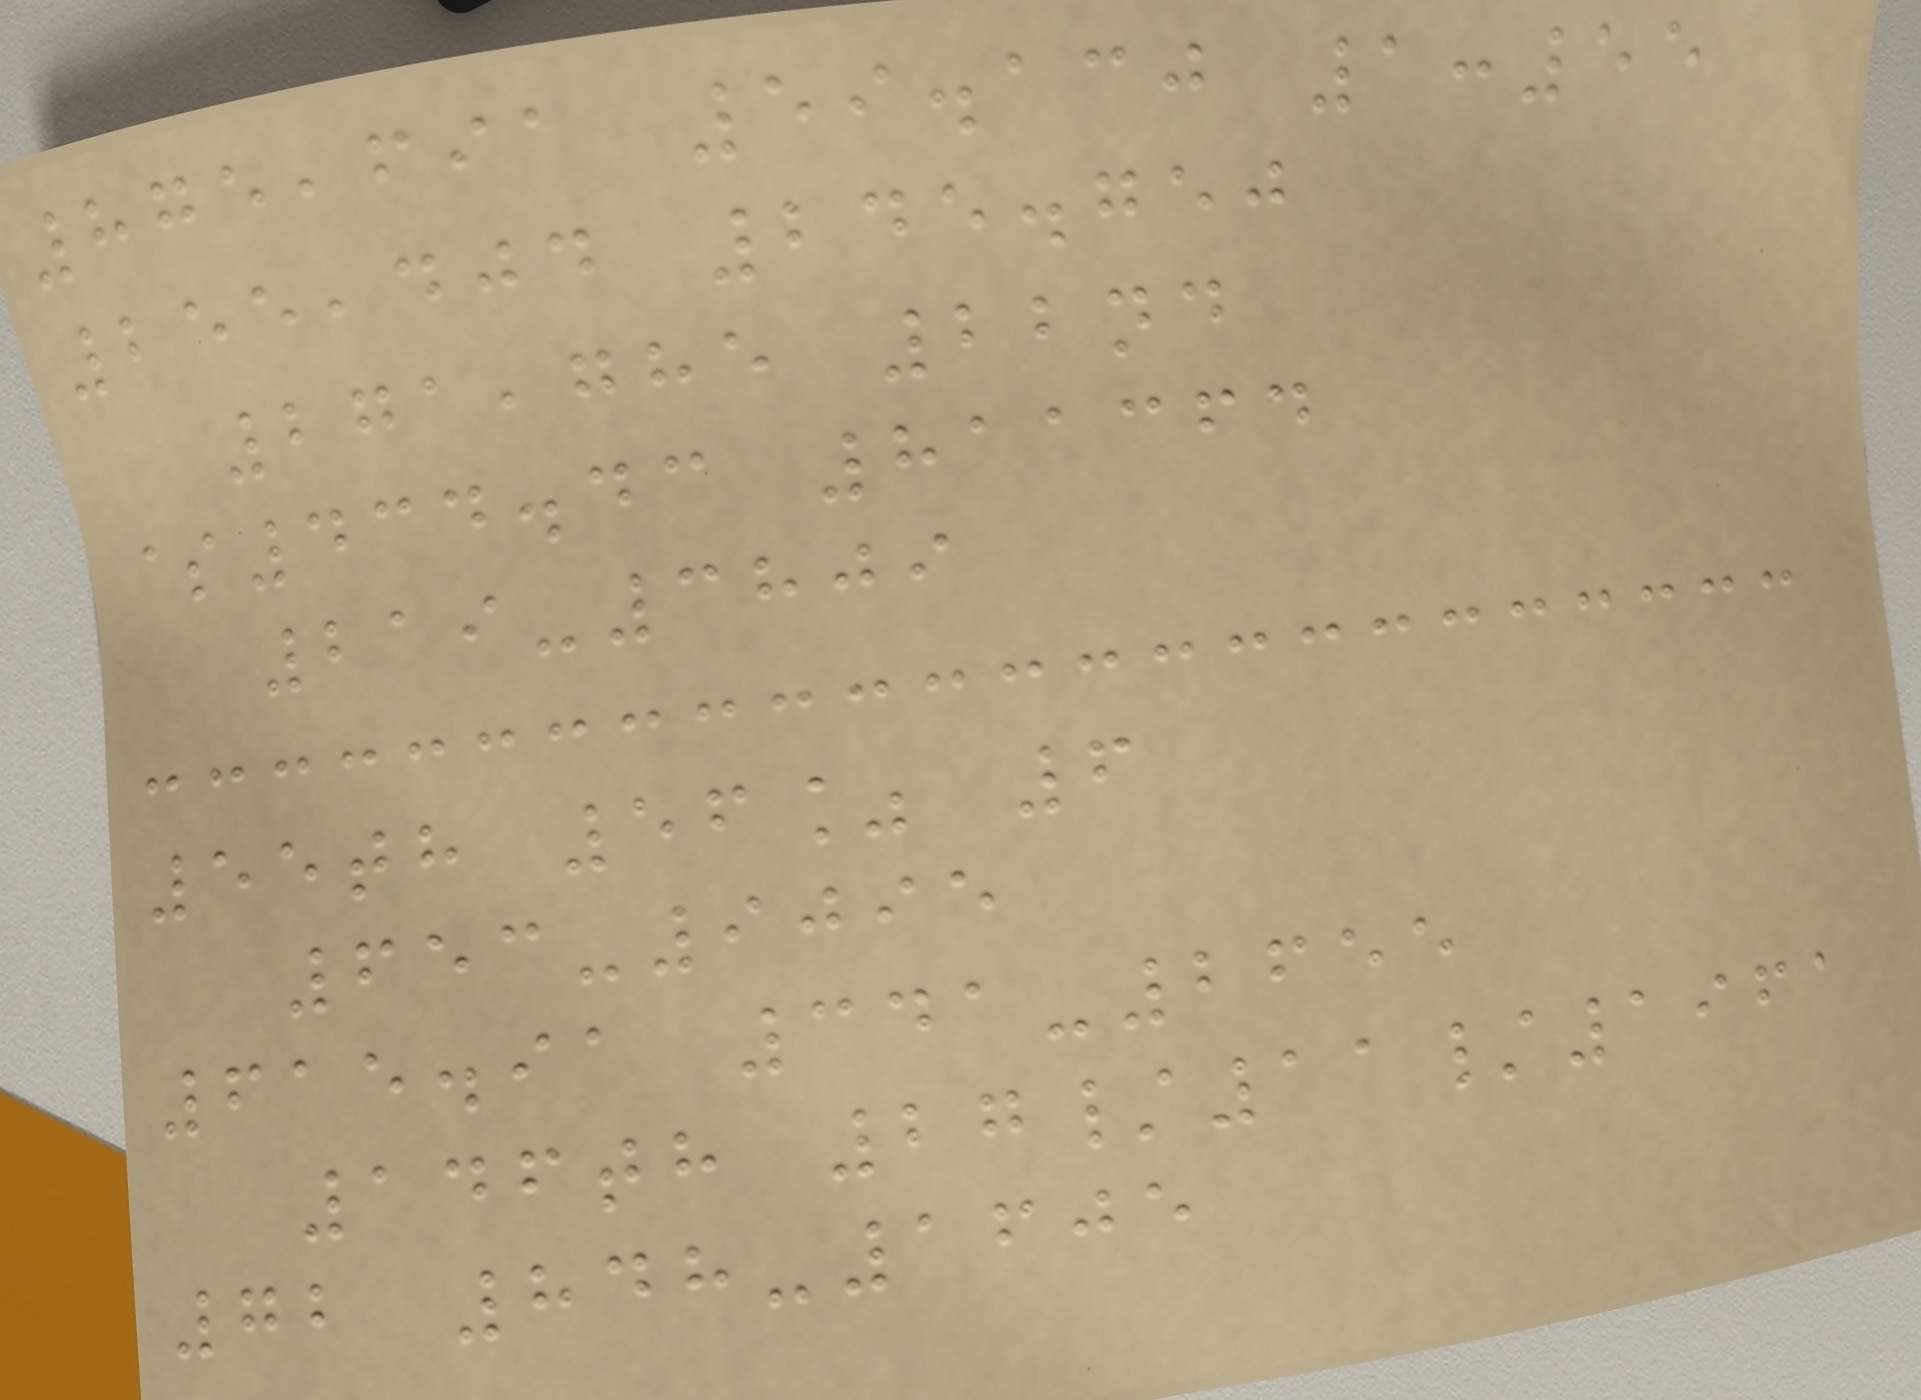875,691 59.130 1:55
255,404 245.750
271,785 22nd
$434.43 811364
219-3809
55th 56% 6
653-9095
615.91 341-2655
146th 27/11/1961
72 848-1605
